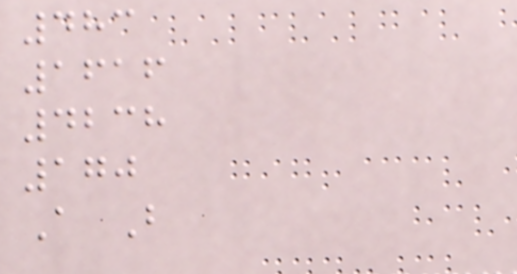483
1616
4238
170
A B
